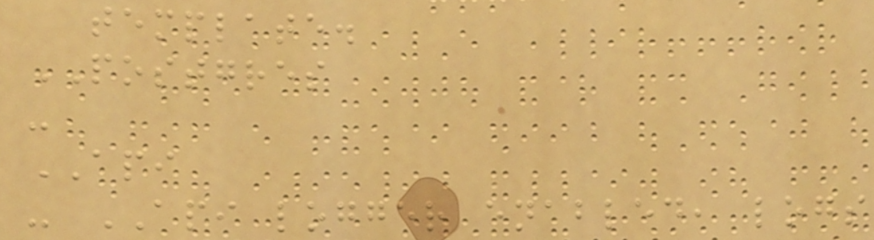template.
POSTGRES
-
API
- API logger enabled, logs
